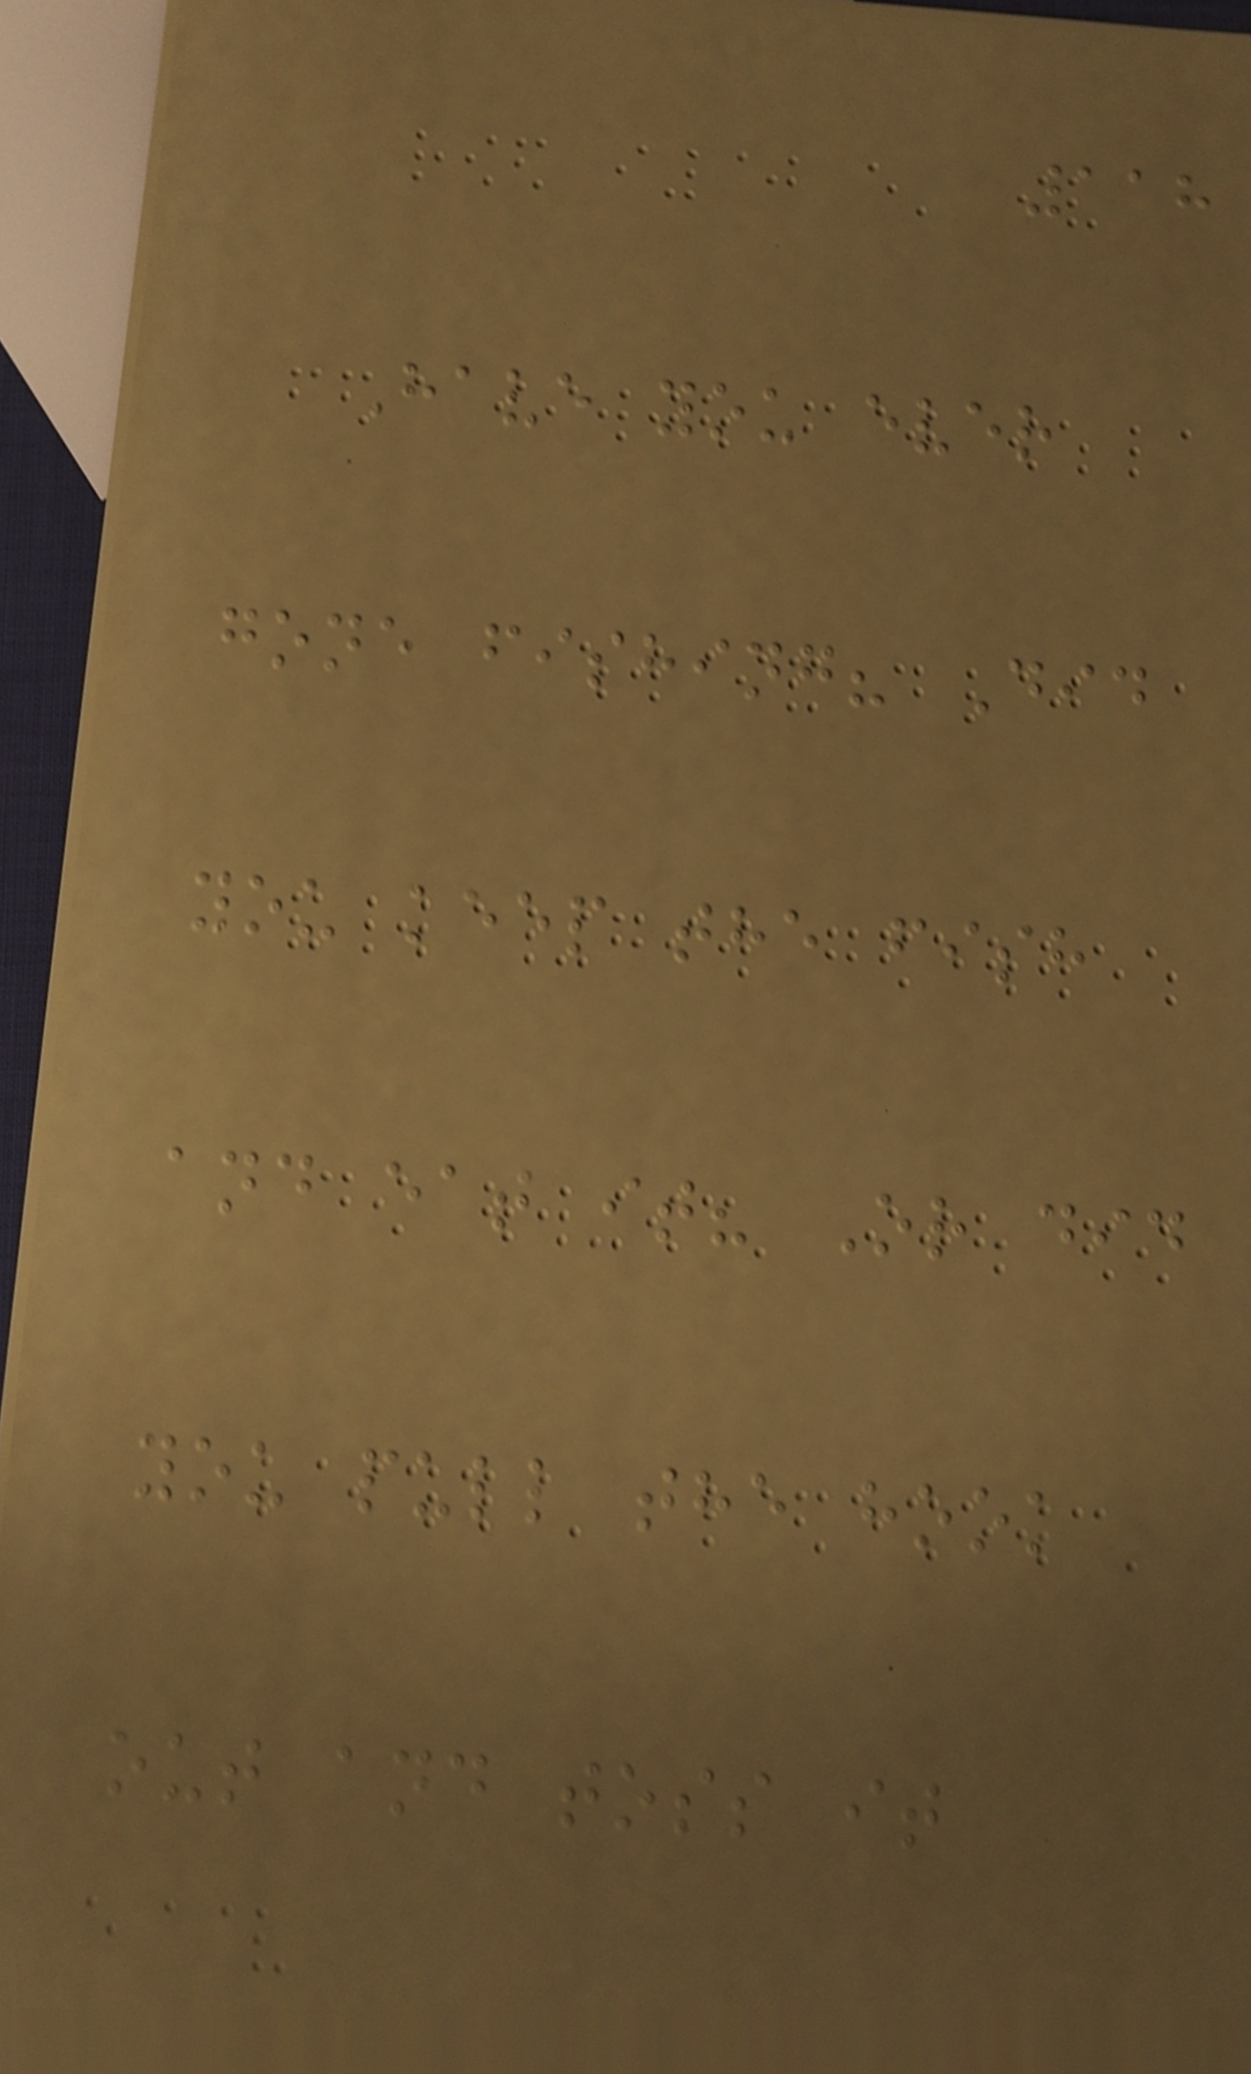118
Have you ever
gone fishing? Did
you keep the fish
and eat it? Or did
you pull the hook
out and toss it
